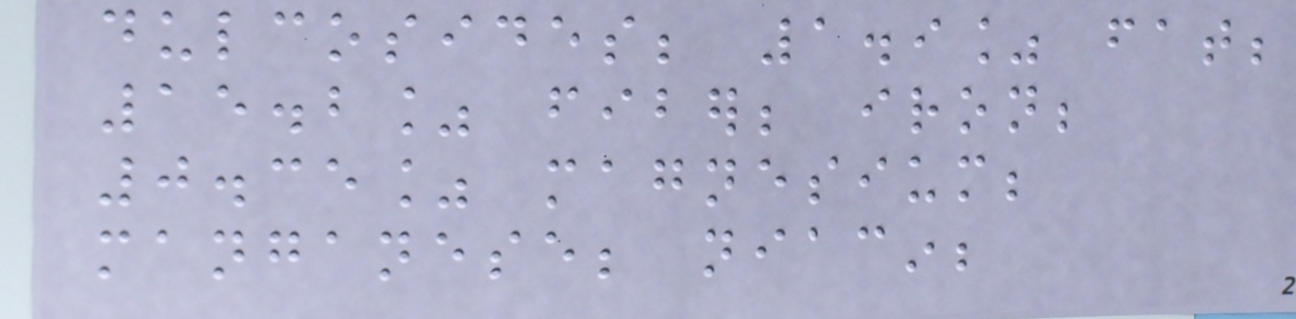dulcosides; 1.9% fat;
15.2% fiber; iron;
0.35% magnesium;
manganese; niacin;
